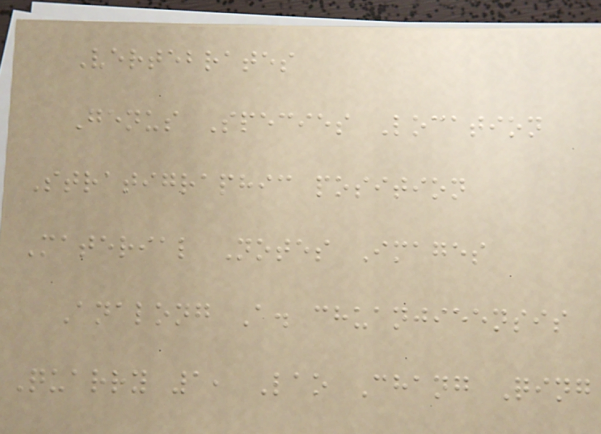Vertebrates
Genus Species Location
Stratigraphic position
Material Notes Images
Analong A. chuanjieensis
Quarry 1, Lao Chang Qing
